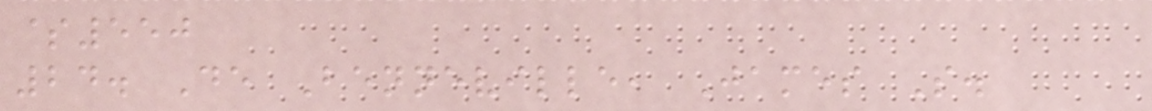$550
24. De Benneville, James S.
